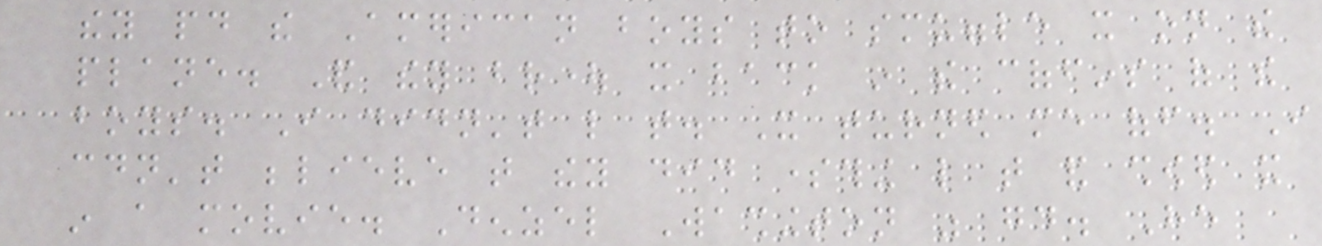they paid the American boys to smuggle it on the
plane. And they brought it back in the coffins of the
boys. I didn't like that. It turned me off. I
couldn't believe that they did something like that and showed it
in a movie. Denzel Washington was good. He
